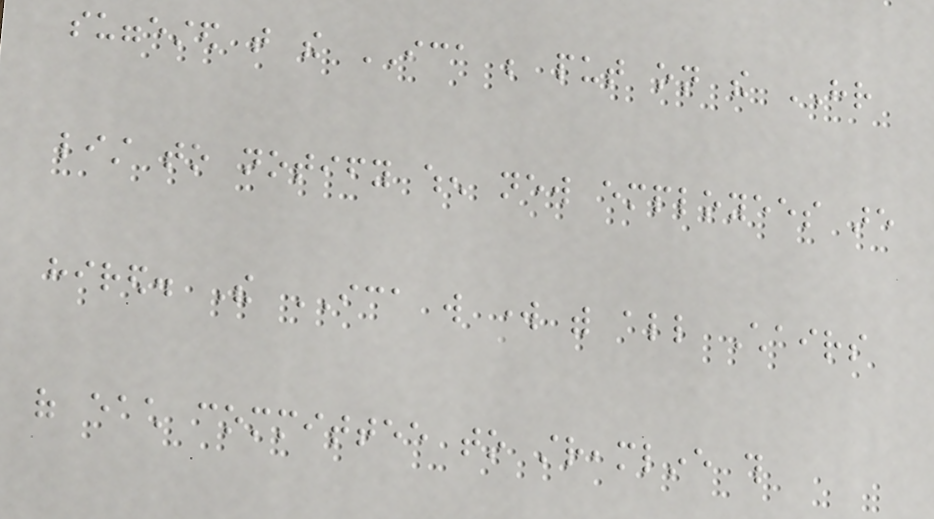suggested that the ICA be put on the HR
list to notify when new employees are
hired. The ICA will work with all Chairs
of each committee to streamline this
